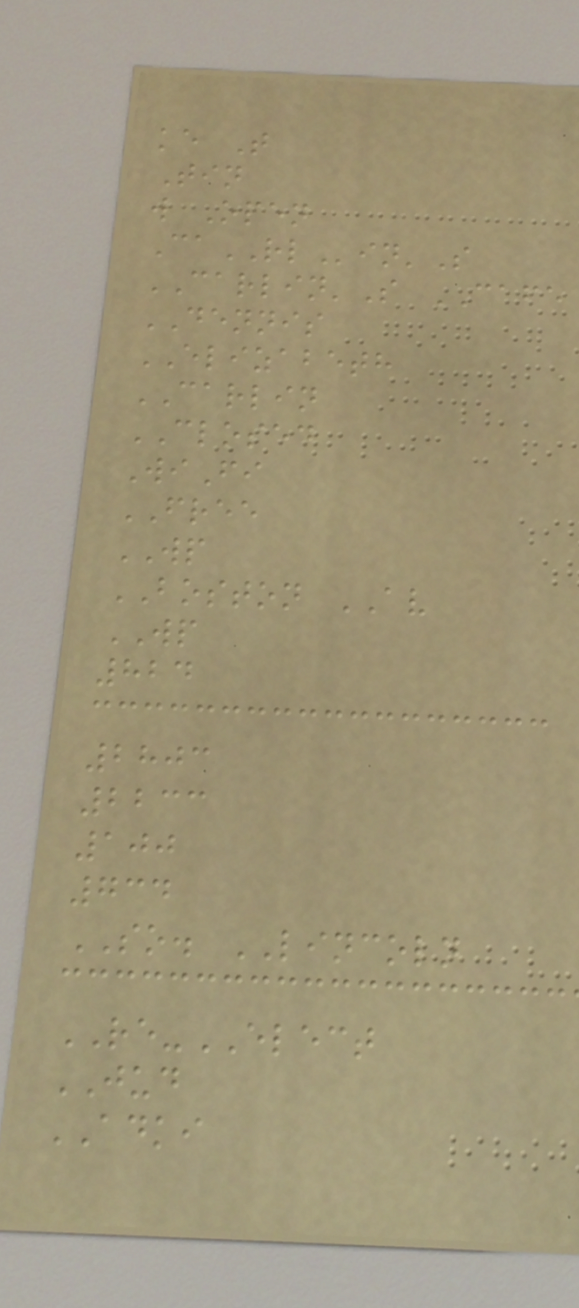ke T
Tin
w Open
CaRLin'S
CARLIN'S CAFE
DENNIS
ELIZABETH
CARLIN
CLOSED
WiFi
FREE
WP
BOSTON AV
WP
824
2803
2233
100
734
SO. LINCOLN
RE-ELECT
JUD
ADKI
